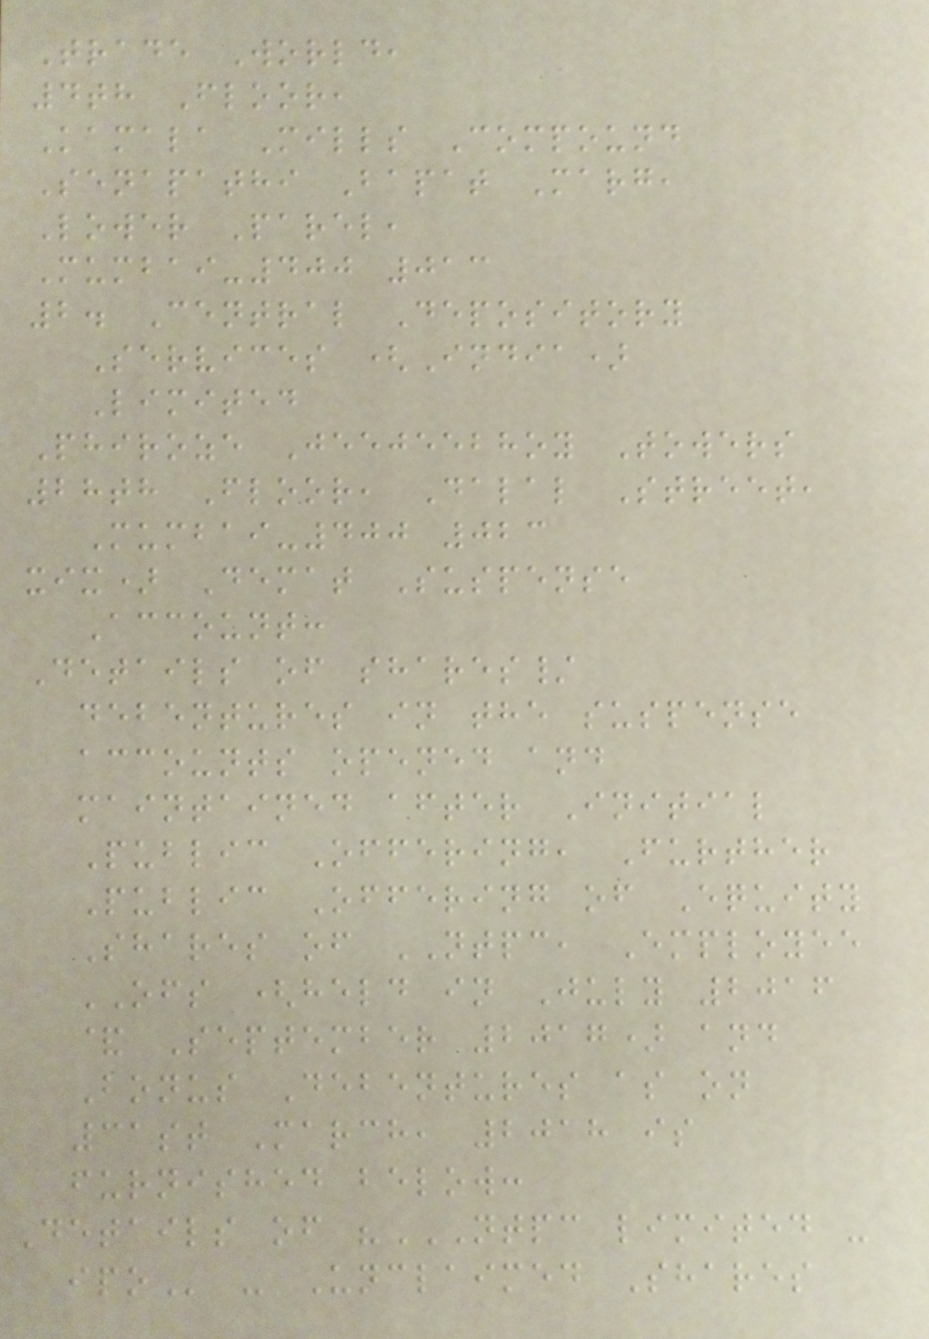Trade World,
4th Floor,
Kamala Mills Compound
Senapathi Bapat Marg,
Lower Parel,
Mumbai-400 013
2. Central Depository
Services (India)
Limited
Phiroze Jeejeebhoy Towers
28th Floor, Dalal Street,
Mumbai-400 023
xix) Demat Suspense
Account:
Details of shares/
debentures in the suspense
accounts opened and
maintained after Initial
Public Offering, Further
Public Offering of Equity
Shares of NTPC, Employee
OFS (held in July 2016
& September 2017) and
Bonus Debentures as on
31st March, 2018 is
furnished below:
Details of "NTPC LIMITED -
IPO - Unclaimed Shares
